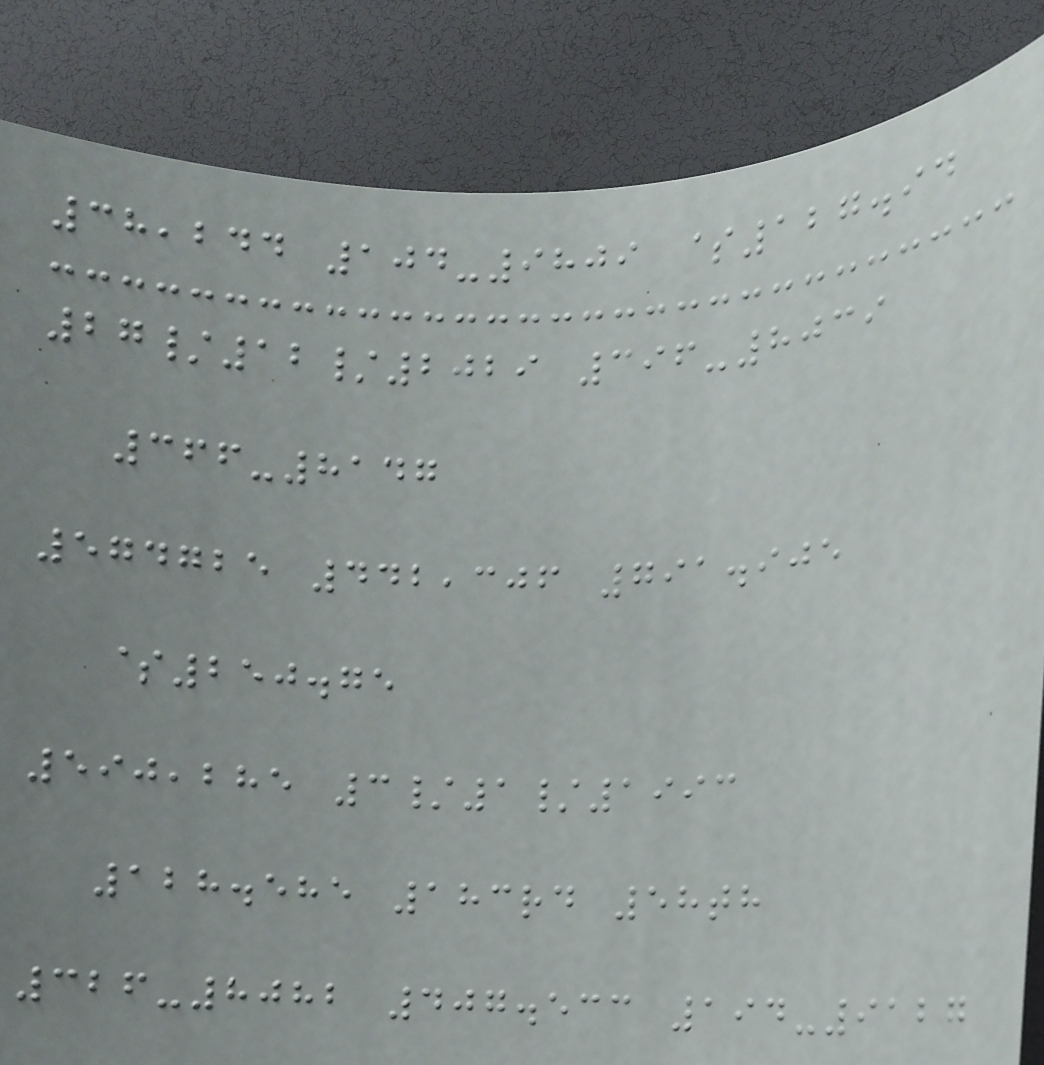38,244 104-9809 $127.94
27/12/2029 396-8039
366-8147
574725 442,306 791.905
$250.75
590,285 3/1/1993
128.585 183rd 58th
326-8082 407.533 194-9127
